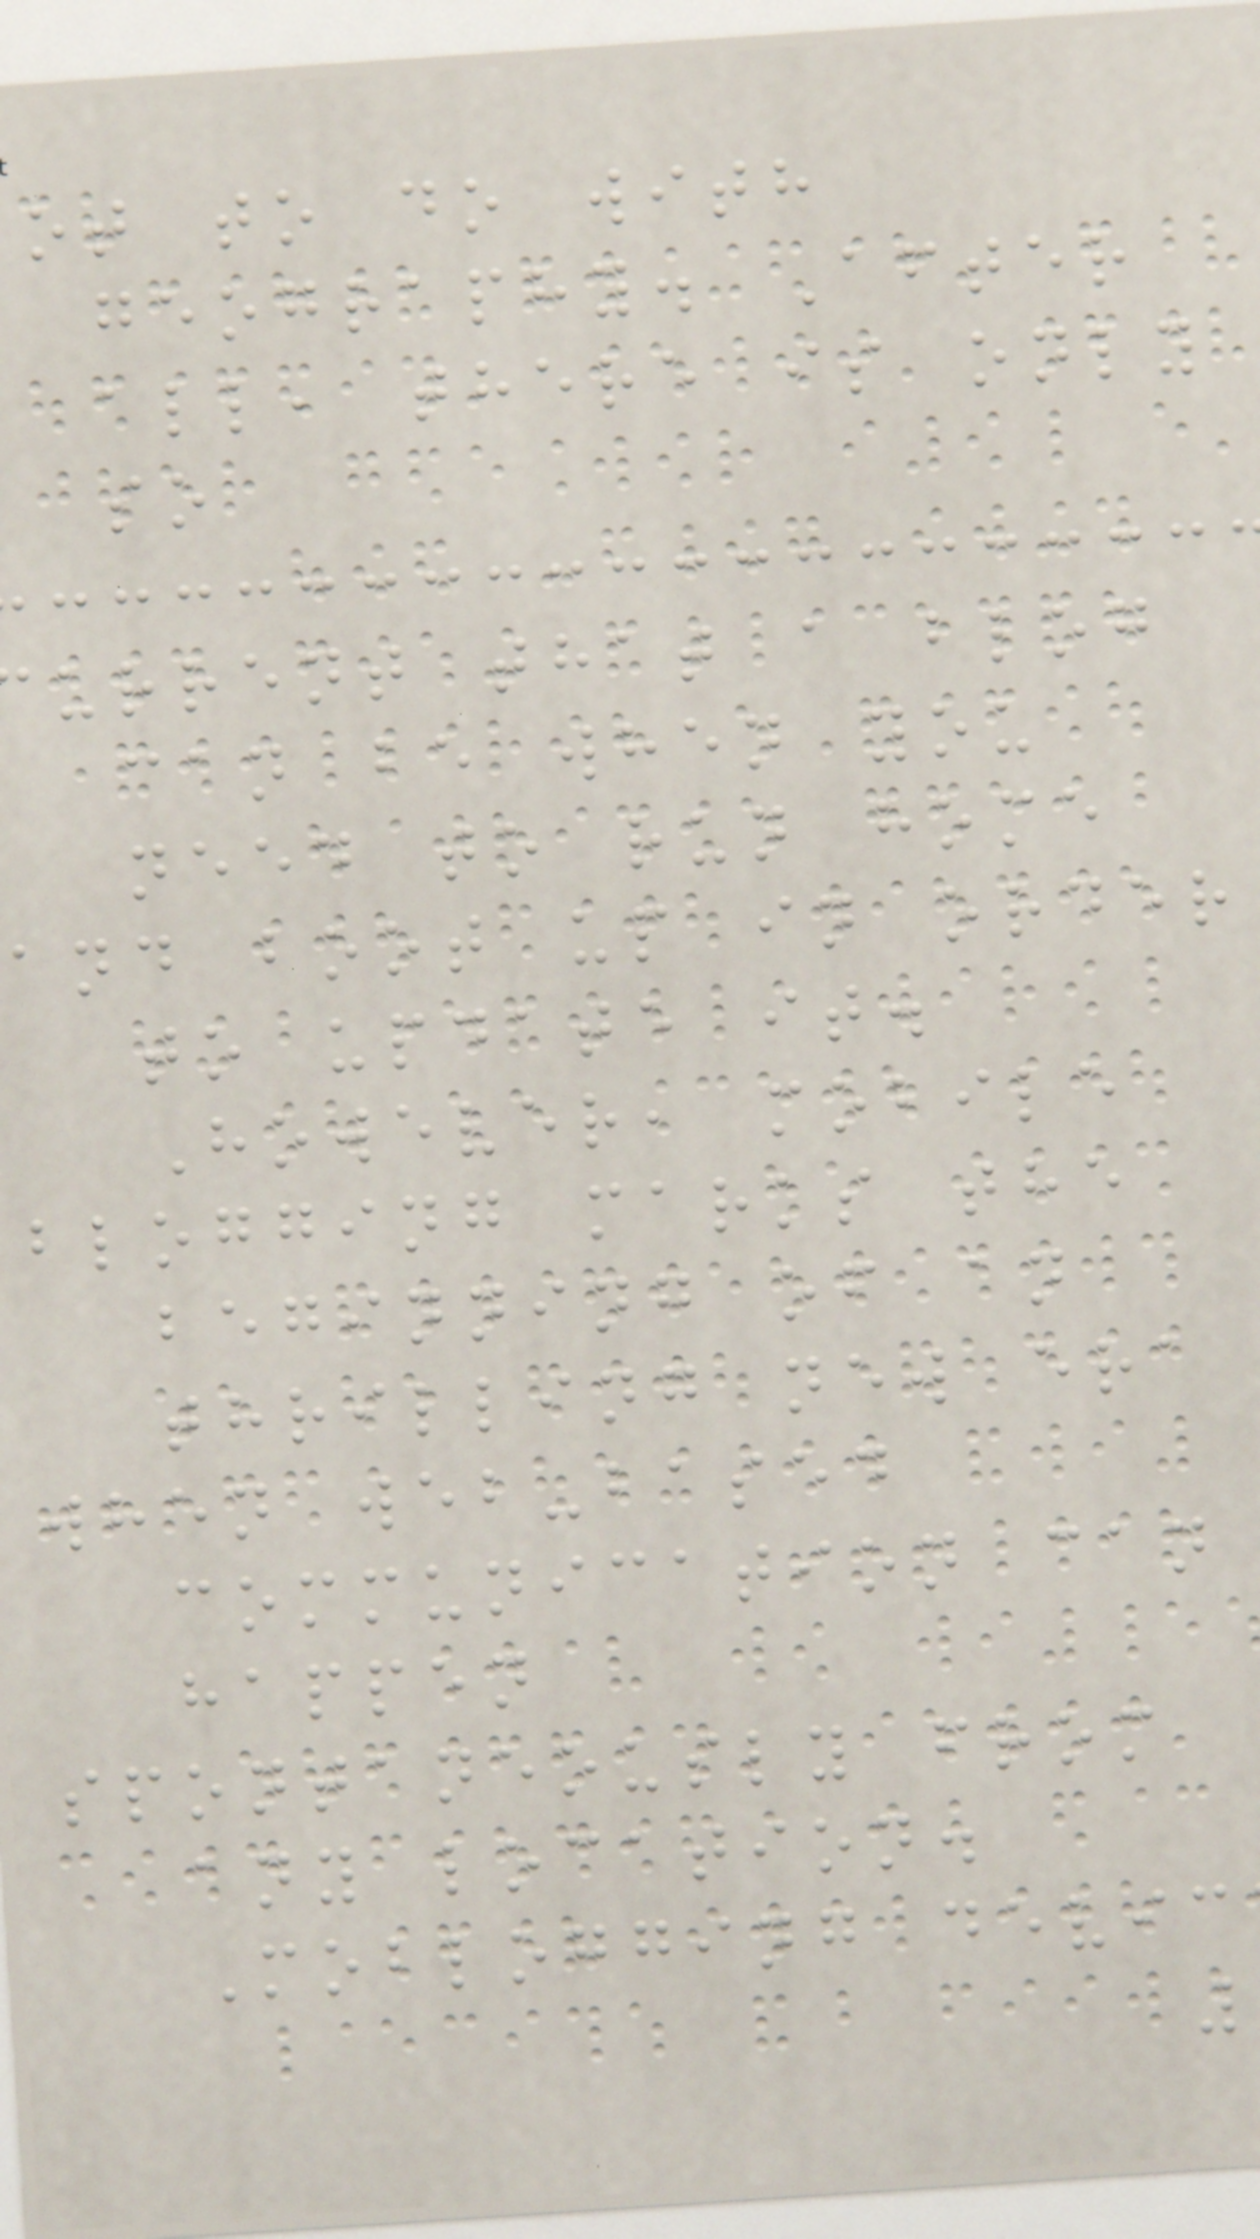ot to do with
geography. After
all, there is only
so
urrent that a blog
can be when you
need to run home
and boot up in order
to update it.
However, mobile
blogging marks the
beginning of an
thrilling new era
when web-based
communication can
happen
spontaneously from
any location.
Moblogging devic
